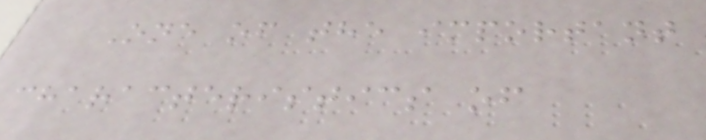One of the important
characteristics of
